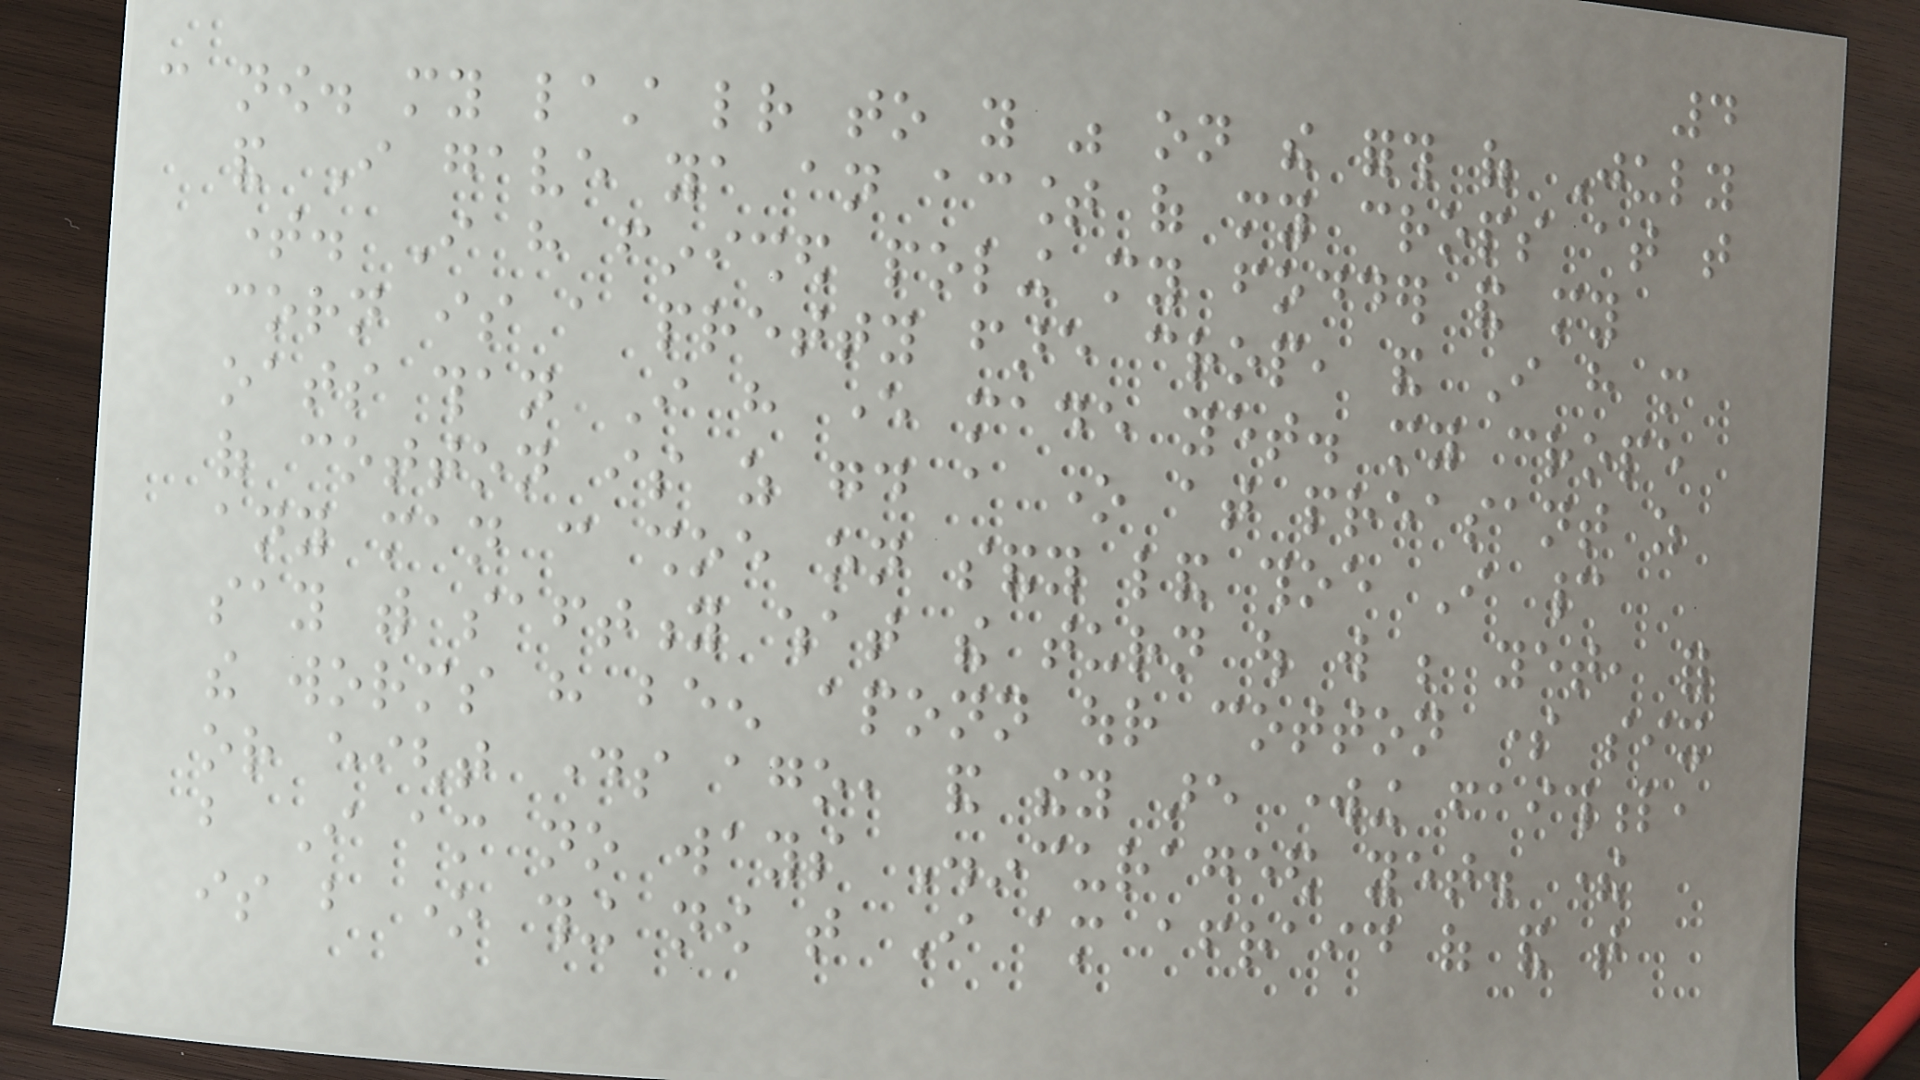4
can now. my last letter to you was on the forth of July
and I gave ya an acount of my crops at that
time. I have finished poling my fodder and my
corn is a pretty fare crop, and I have more
oats than I have ever made yet. my crope
of cotton is as good a one at preasant as
any man can shoe on sandy land thoe I cannot
say with saftity what the turn out will be yet, for
the worms have been aponn our cotton some six
or eight days ago, and they are working faithful,
but I am no ways Disincurageed yet. there
is but one thing now that I am afraid of and that
